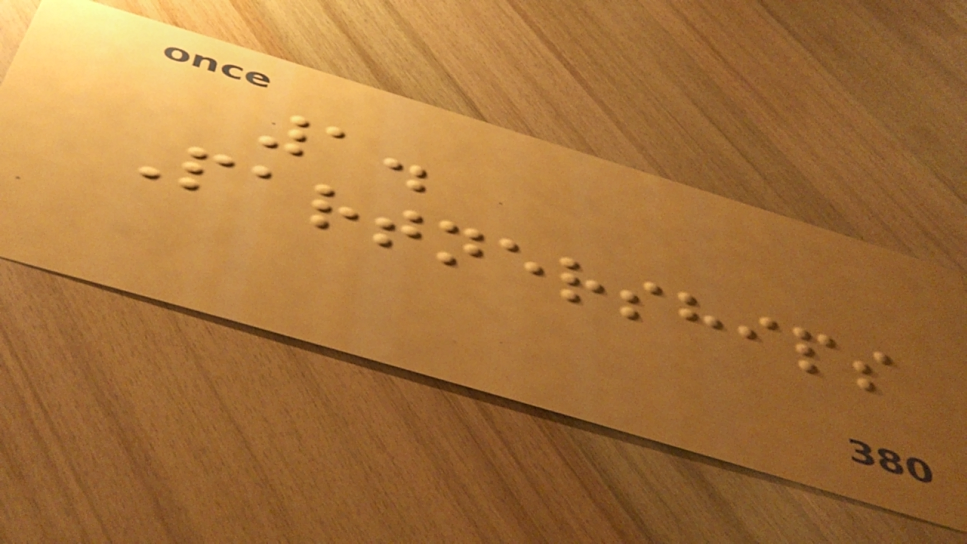1.
Partnerships
